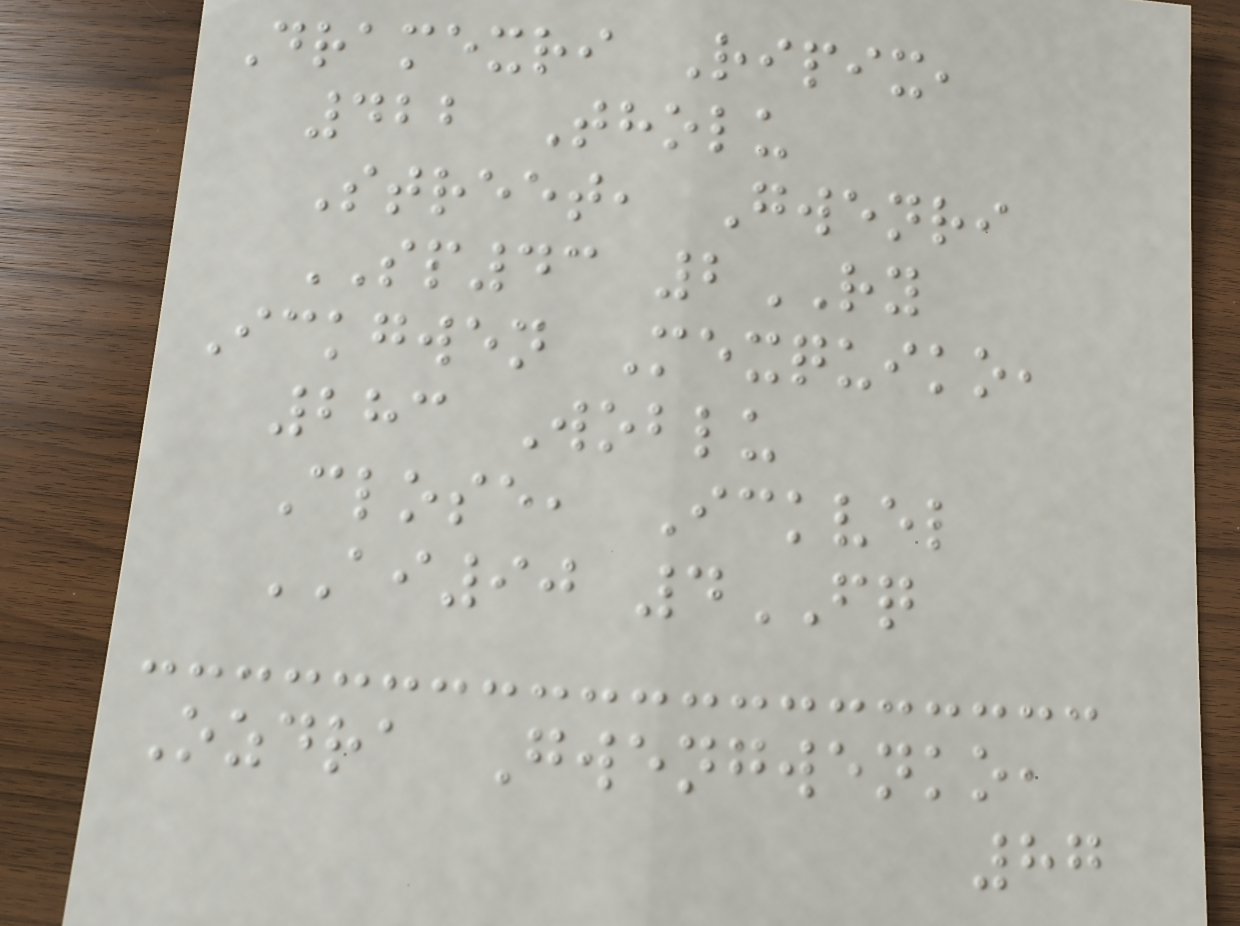Dramexri Ripix,
422 Tholu
Street, Gwenri
SP43 2RY
Ickgwen Mexquiko,
283 Woblu
Close, Ickvel
AI90 4FQ
Ozdra Gwengwenko,
87
